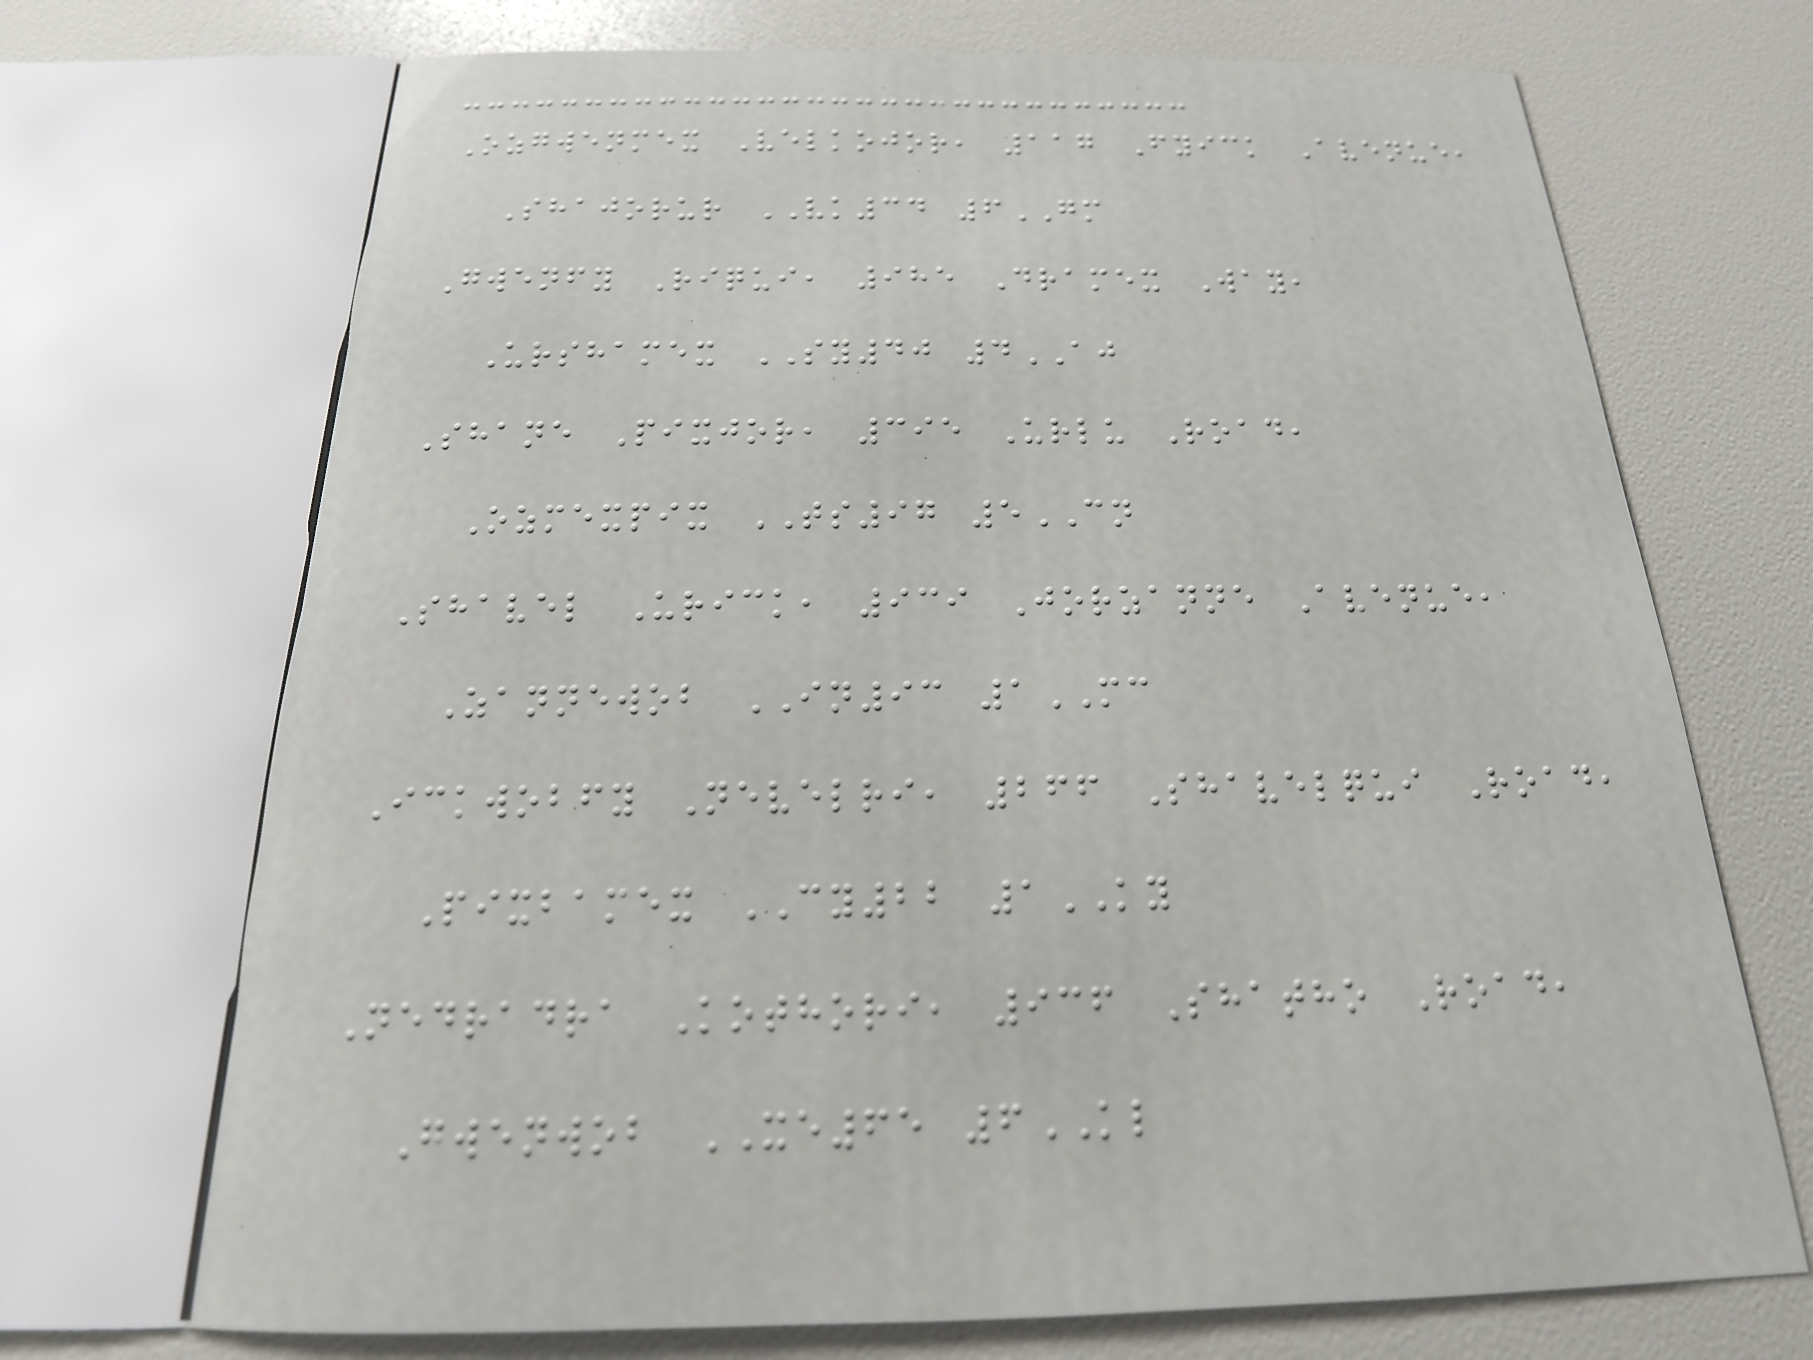Ozgwenmex Velkojor, 117 Fyick Avenue,
Shajorur VK34 6GM
Gwenfy Riqui, 985 Dramex Way,
Urshamex SY40 4AJ
Shane Pixjor, 395 Urlu Road,
Ozmexpix TS97 5CN
Shavel Urick, 939 Jorzanne Avenue,
Zannewob IN93 1MC
Ickwobfy Nevelri, 266 Shavelqui Road,
Pixbamex CY22 1KY
Nedradra Kothori, 936 Shatho Road,
Gwenwob XE65 6KL
